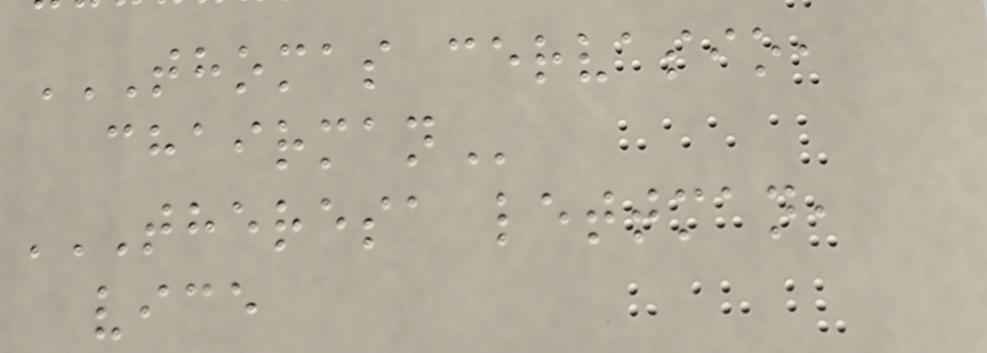THOMAS CERVASIO,
CHAIRMAN
THERESA LETTMAN,
VICE
